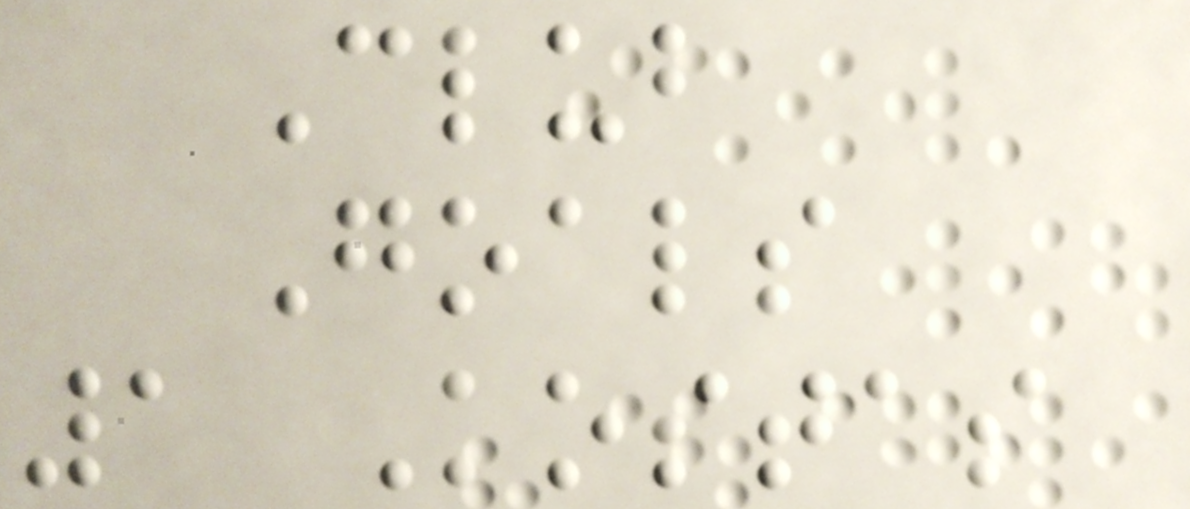Club
Goals
1 Kostas
